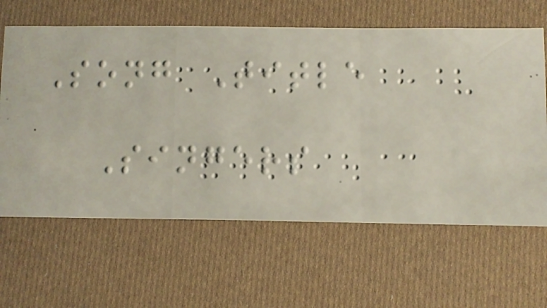Song Title
Singers
